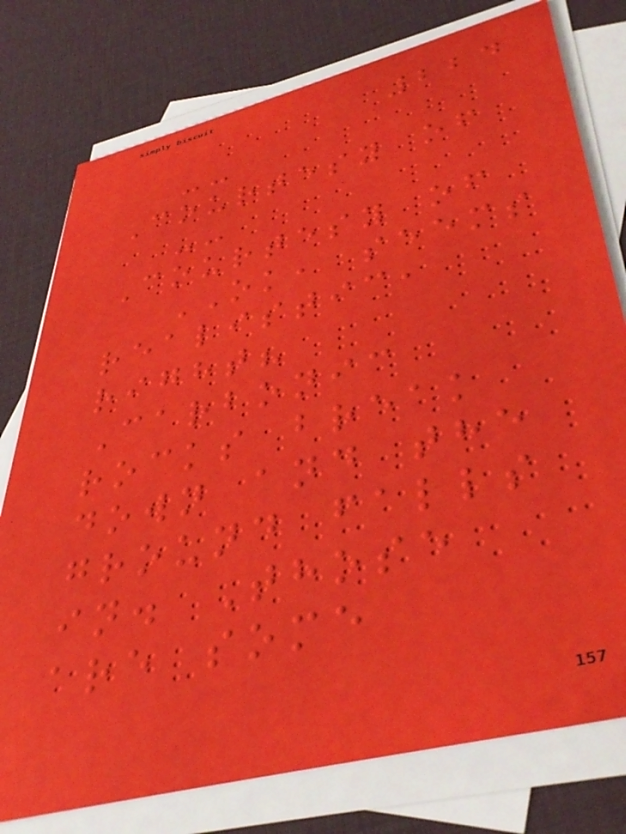224
--
Courtesy of
--
Courtesy of
OK, seems
realistic,
right?
Carbonic
rocks break
down and the
ground falls
in. Those
are some
